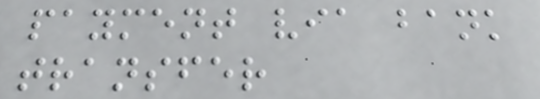payment via bank
transfer
